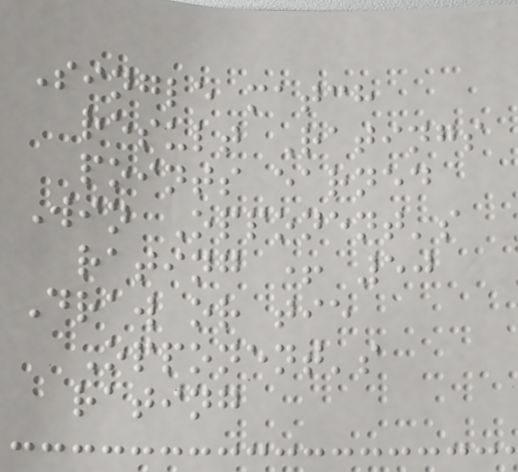Single match
result Ratings
points earned
Win Opponent's
rating + 50
Draw or tie
Opponent's
rating
